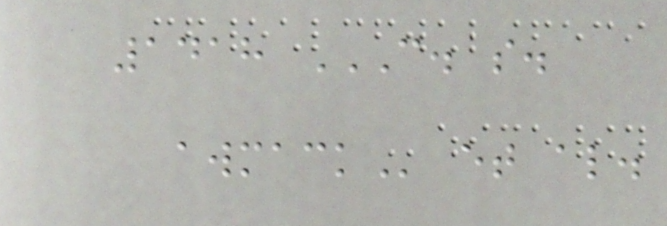1418 C. S.
AWMACK et al.
